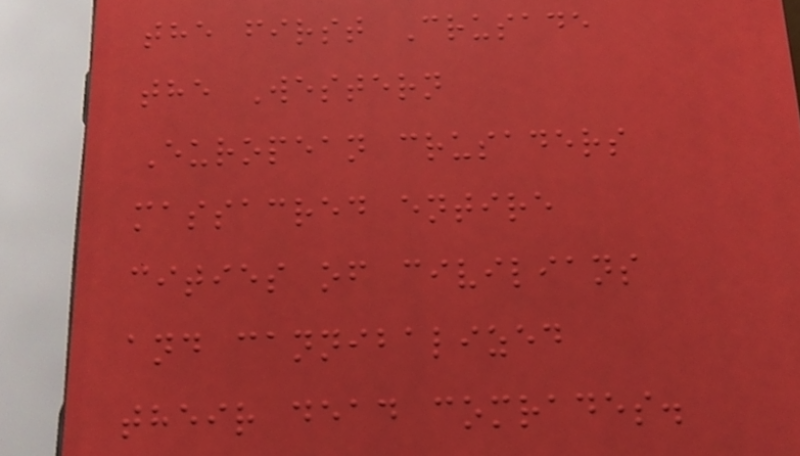the first Crusade
the Western
European crusaders
massacred entire
cities of civilians
and cannibalized
their dead comrades.
